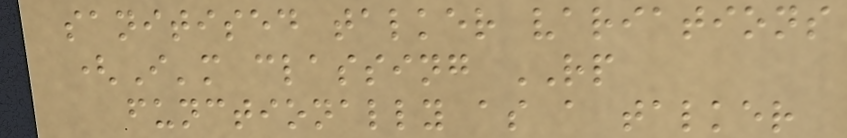sanitised talker variations
(I'm classing RP
functionally as a talker
